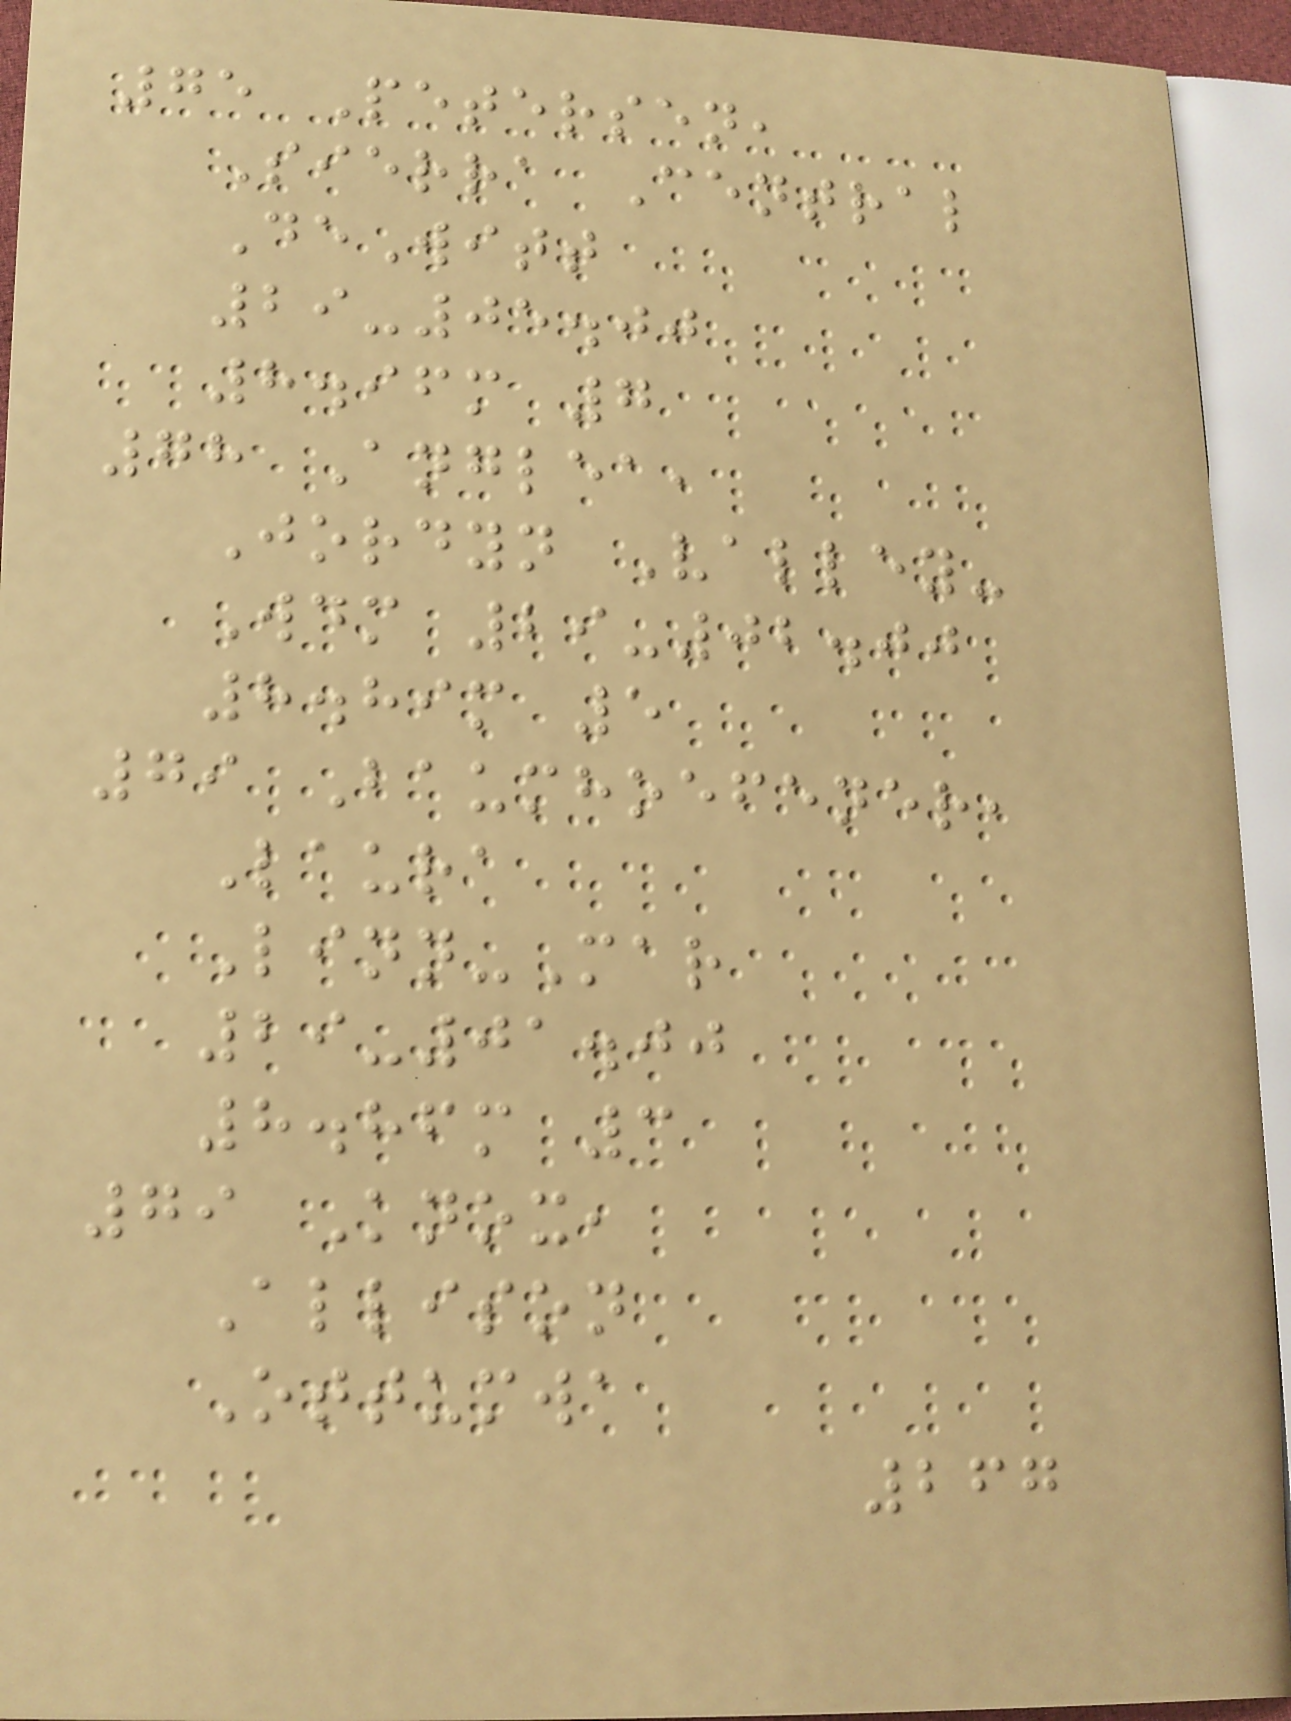75 Petersen,
Sierra Central
DeWitt
29-05.00
8.96m 7
78 Anglea,
Jordyn Valley-
Wdm 29-02.00
8.89m 5
79 Baumhoefener,
Laura
Linn-Mar
29-01.00
8.86m 3
79 Knox,
Allison
Ottumwa
267
